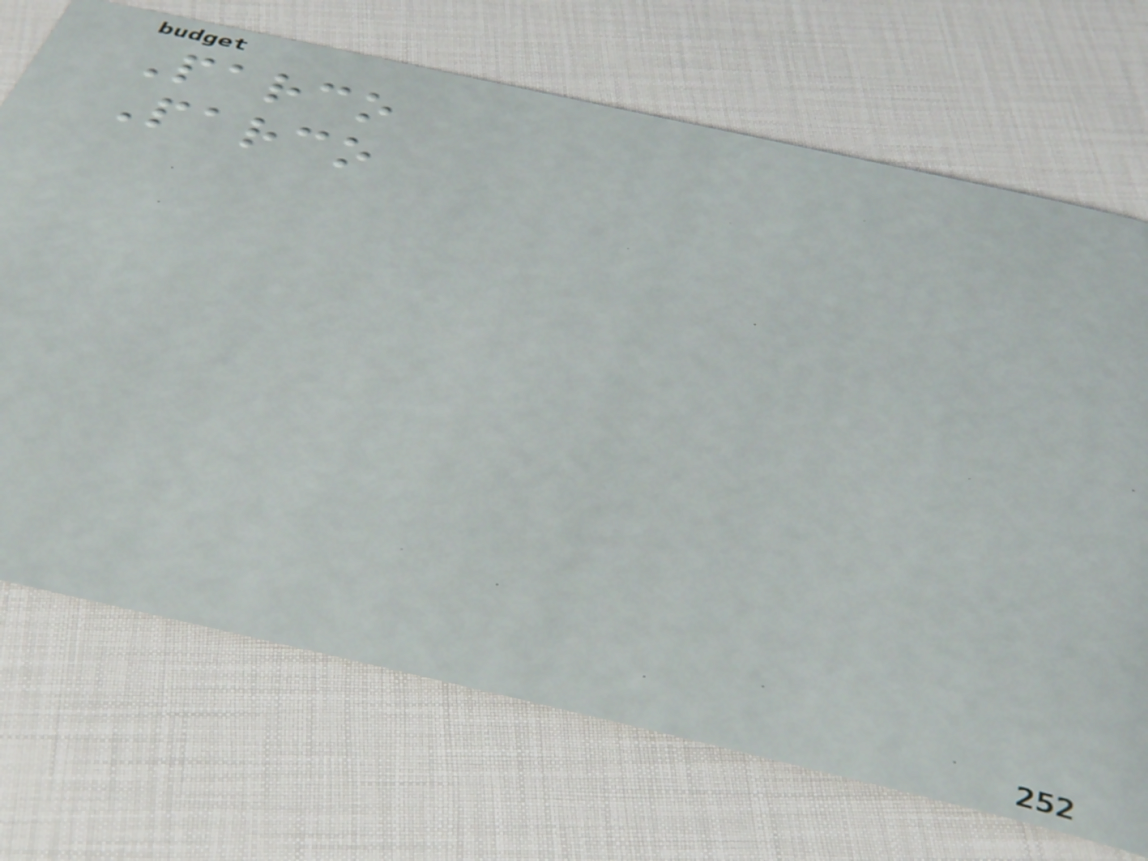Parco
Parco
